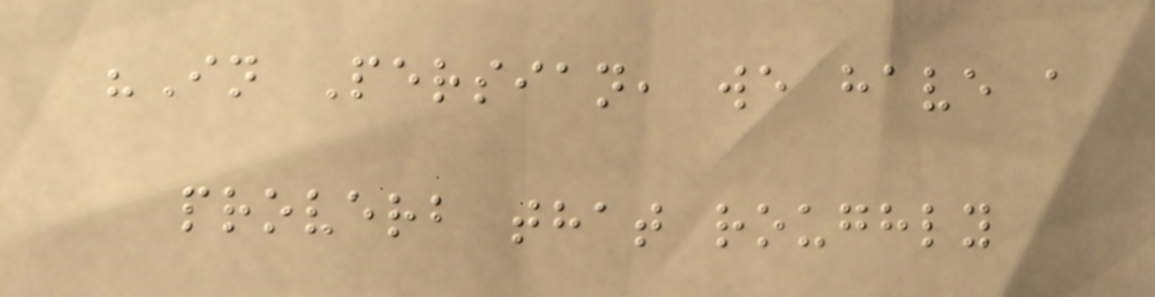"In Persian, we have a
proverb that roughly
